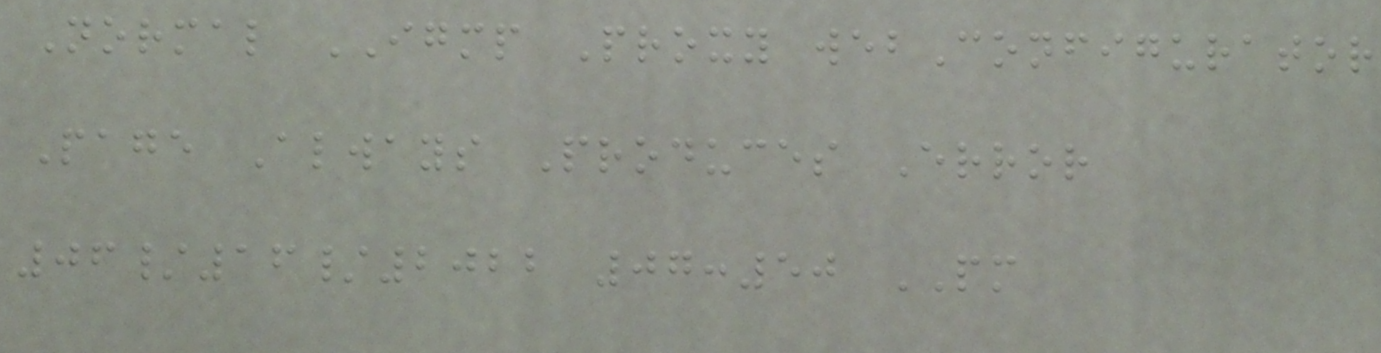Normal IGMP Proxy webConfigurator
Page Always Produces Error
06/16/2022 07:50 PM
